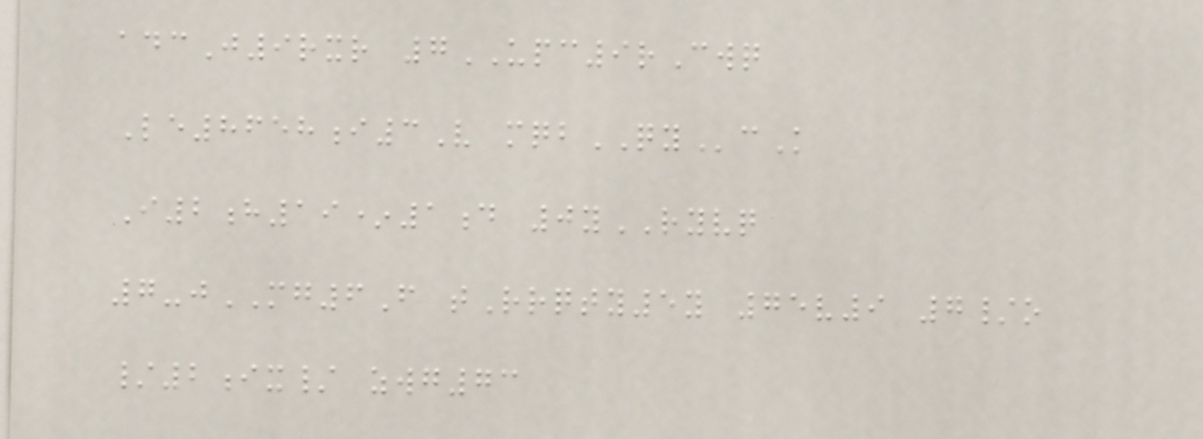adcJ9rxr 7UPC9rCwq
Le8658i3V mqbQYcK
I2h19*1d 0yRYVQ
7-jMG6F tRrqty5y 75v9 7/o
/2ix/ zwg73
